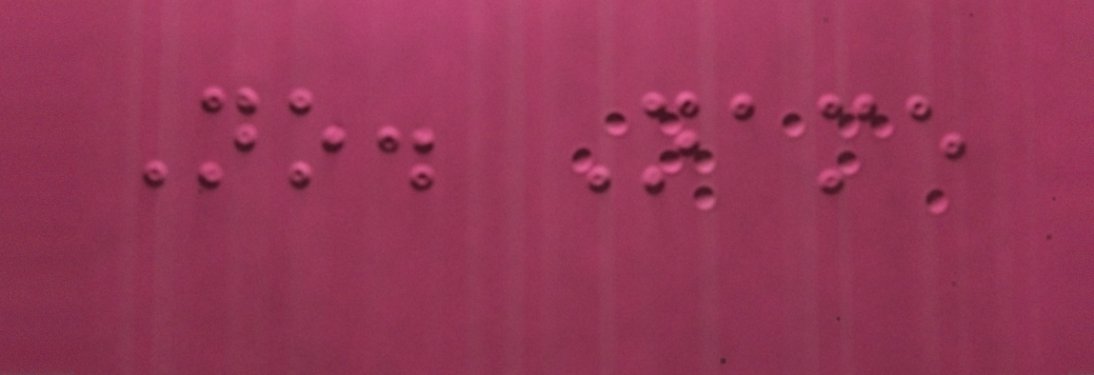No. Name
